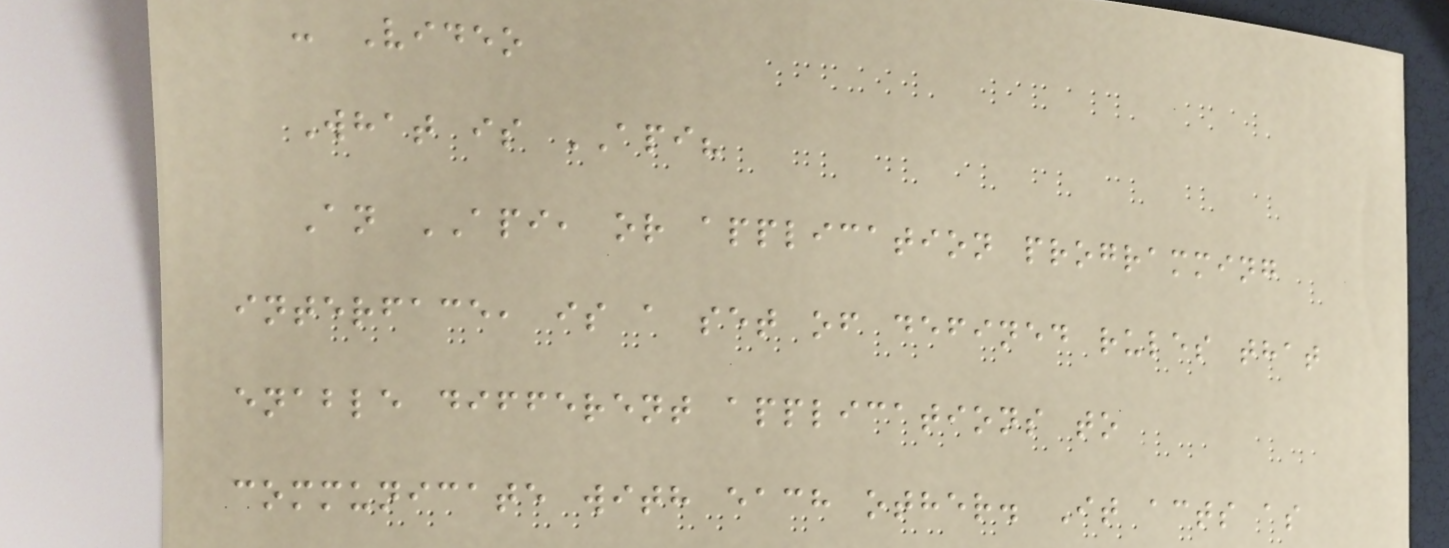- Video
What is API?
An API, or application programming
interface, is a set of defined rules that
enable different applications to
communicate with each other. It acts as
